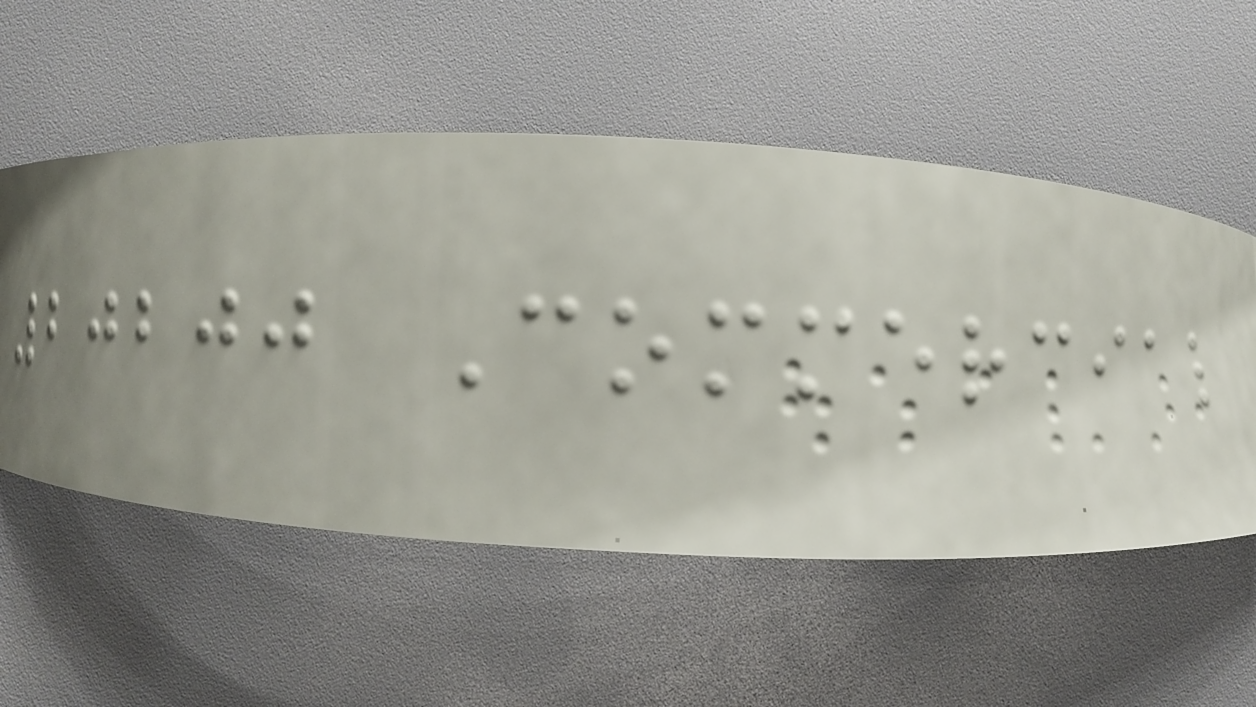20200 Commercial
